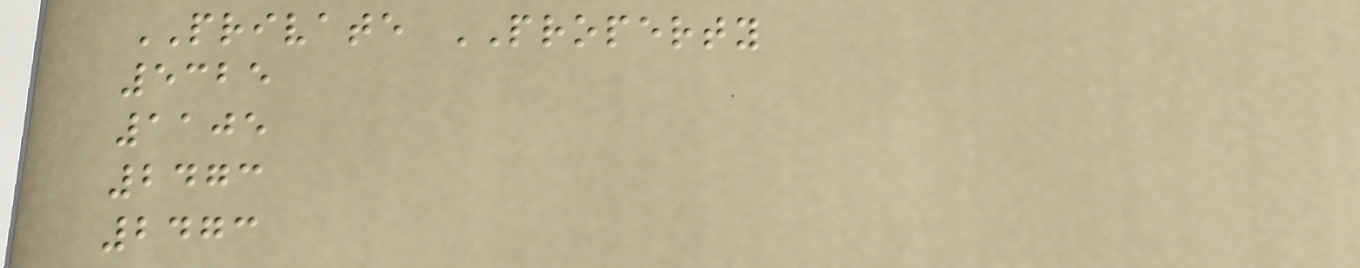PRIVATE PROPERTY
5325
1105
2473
2473
